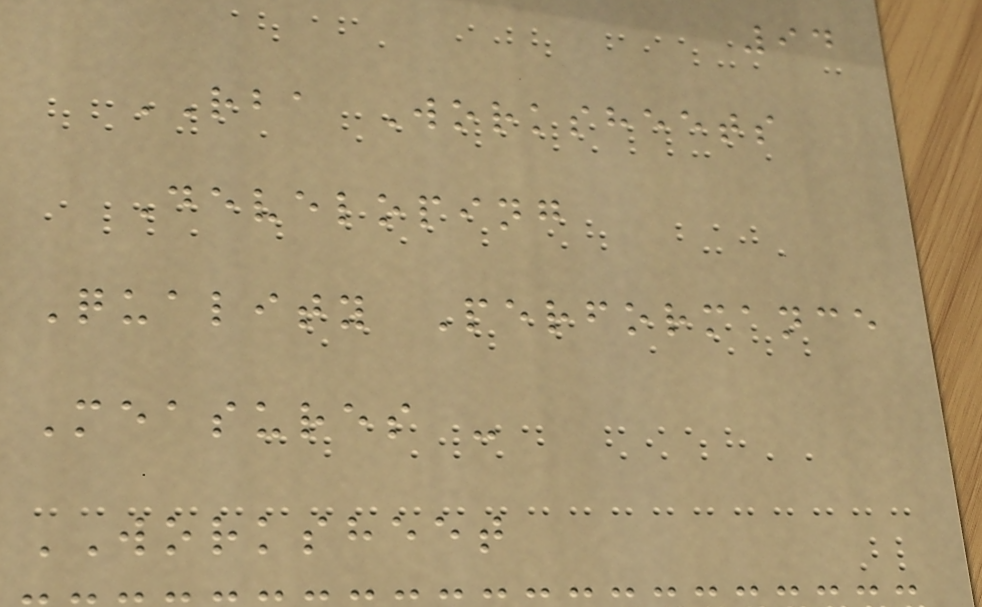94
RBA Worksheets
Developing
Quality Performance
Measures -
WORKSHEET
